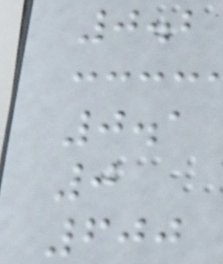0.2
0.1
0
600
